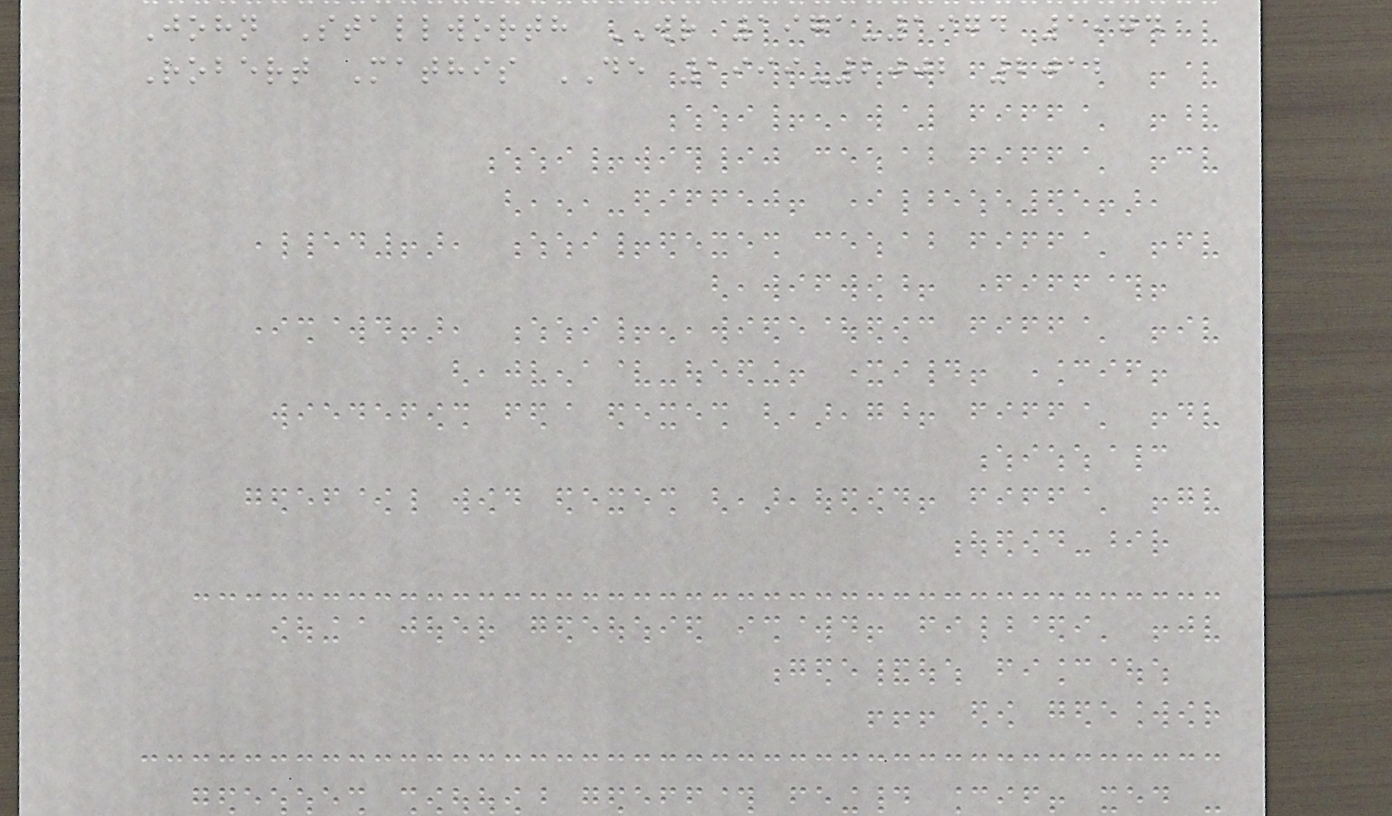John Stallworth WR 1971-1974 1974
Robert Mathis DE 1999-2002 2012
